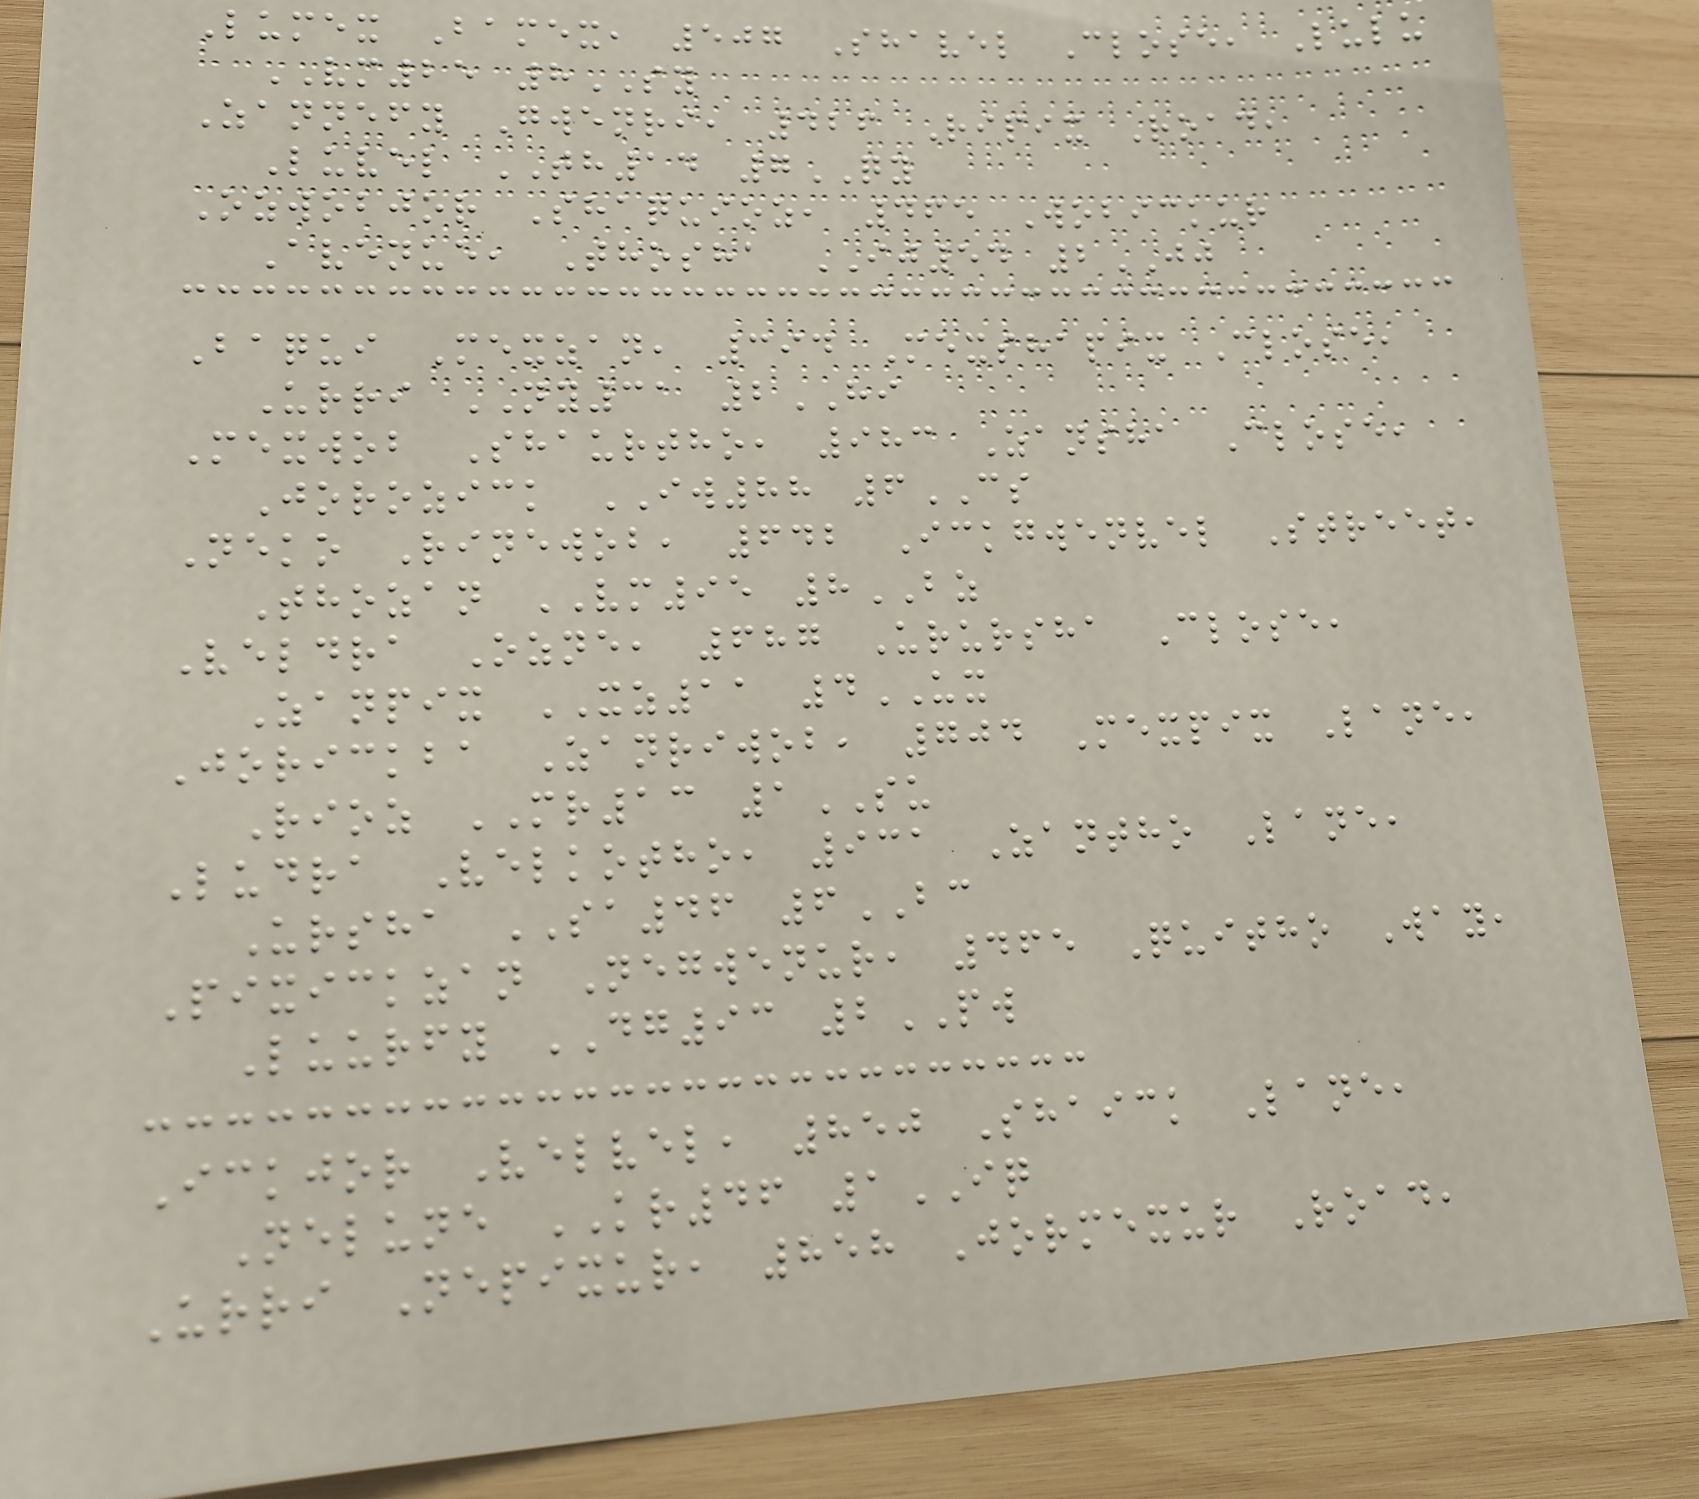Lumex Bamex, 507 Shavel Close, Lulu
VM25 8SY
Zannefy Gwenri, 426 Ripix Road,
Luvel TH14 7QY
Ozwobjor Shaquioz, 465 Wobickur
Avenue, Thosha IJ54 2JJ
Baqui Mexzan, 394 Mexshapix Close,
Urri NY31 2HI
Mexwob Shaurtho, 983 Zansha Close,
Jorozick IW88 6CS
Neko Rinewob, 642 Ickgwenvel Street,
Thozan VM95 8BZ
Veldra Ozne, 687 Urursha Close,
Zanpix XZ11 4UX
Jorickba Zanriwob, 704 Mexpix Lane,
Rioz MR13 1SU
Ludra Velkotho, 931 Zantho Lane,
Ursha SA46 6BC
Pixickzan Negwenur, 465 Quitho Way,
Luurfy DG93 2PW
Ickjor Velvel, 850 Shaick Lane,
Nelune KR46 1IQ
Urri Nepixur, 858 Jormexur Road,
